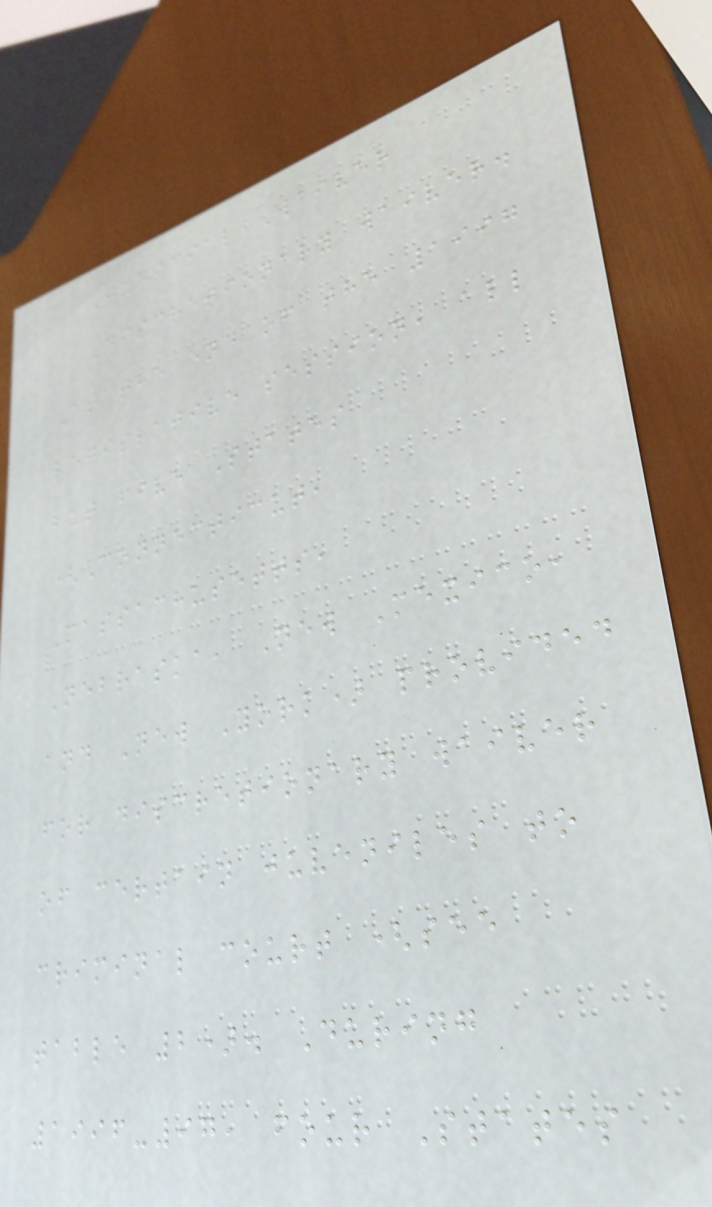Judicial Waiver
Discretionary waiver.
At the end of the 1997
legislative session, all
but five States
(Connecticut,
Massachusetts,
Nebraska, New Mexico,
and New York) provided
for discretionary waiver
of certain juveniles to
criminal court (see
table 2). During
1996-97, four States
